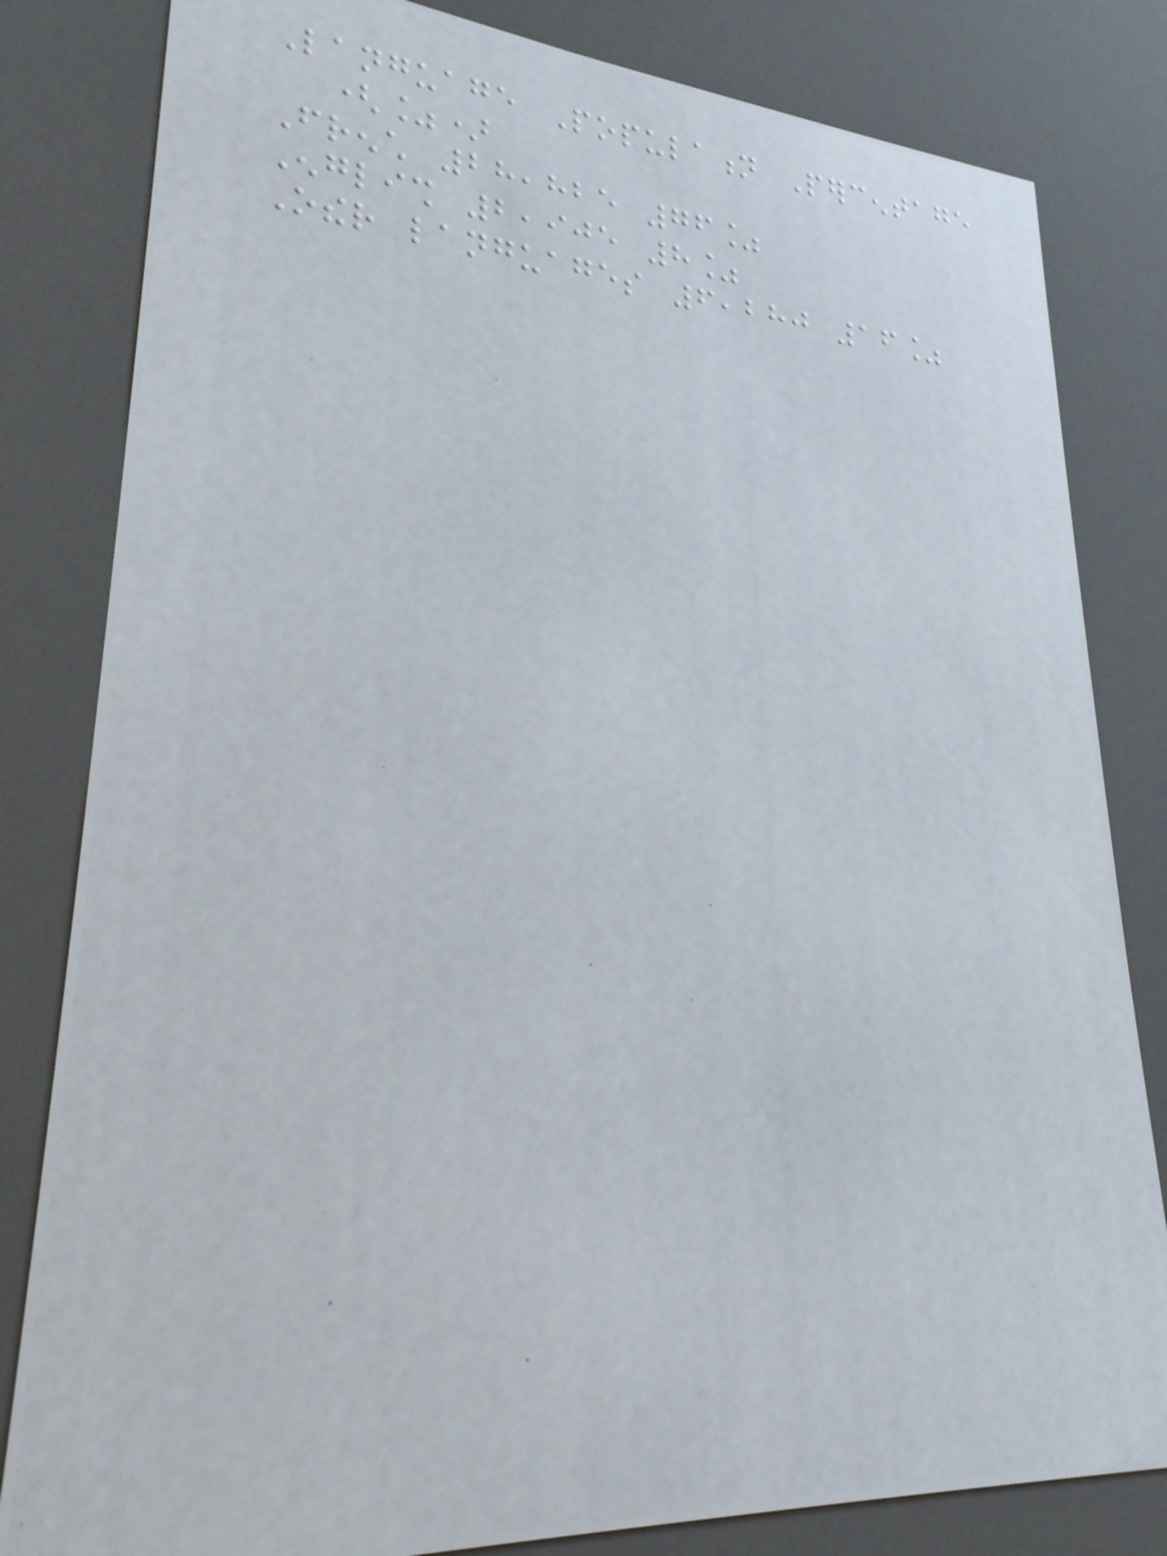Language Population Percentage
(%)
French 28,825 76%
English 2,905 8%
Other languages 6,280 16%
